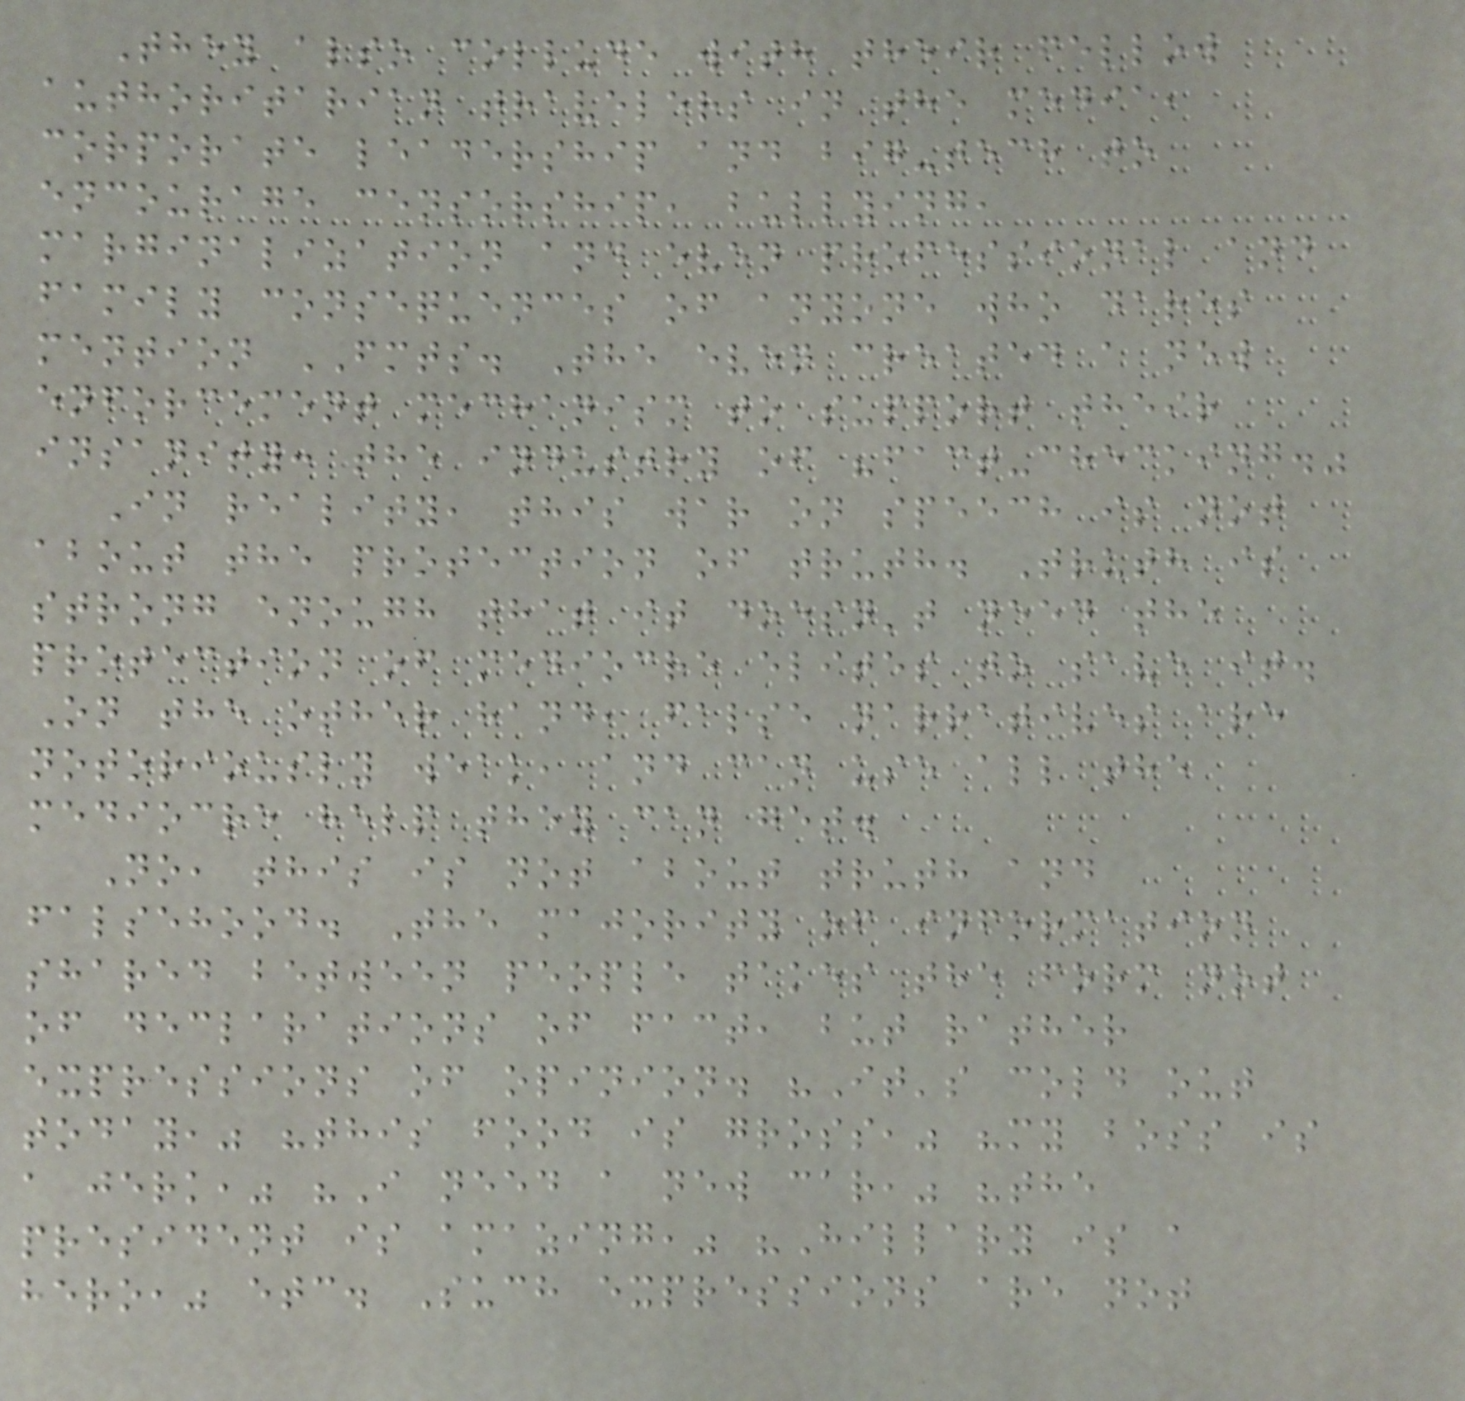They also collude with their fellow
authoritarian travelers in the media,
corporate leadership and big-tech to
encourage censorship, bullying,
marginalization and even professional and
family consequences of anyone who dares
mention FMTS. The even created a new
enforcement mechanism to support their
insanity: the industry of "fact-checking."
In reality, this war on speech is not
about the protection of truth. Truth is
strong enough that it doesn't need the
protection of mediocre elites to save it.
On the other hand, false narratives are
notoriously weak, and can use all the
mediocre help they can get.
No, this is not about truth and
falsehood. The majority of information
shared between people takes the form not
of declarations of fact, but rather
expressions of opinion. "It's cold out
today," "this food is gross," "my boss is
a jerk," "I need a new car," "the
president is amazing," "Hillary is a
hero," etc. Such expressions are not
